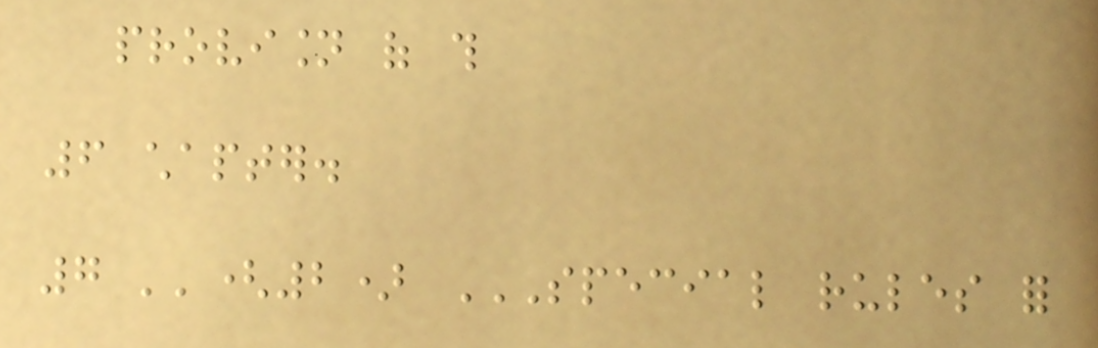provision of this
6 chapter.
7 ''(2) SPECIAL RULES FOR
